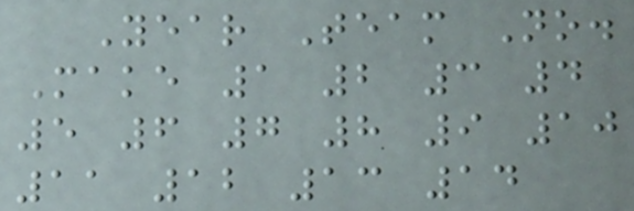Year Team No.
Make 1 2 3 4
5 6 7 8 9 10
11 12 13 14
